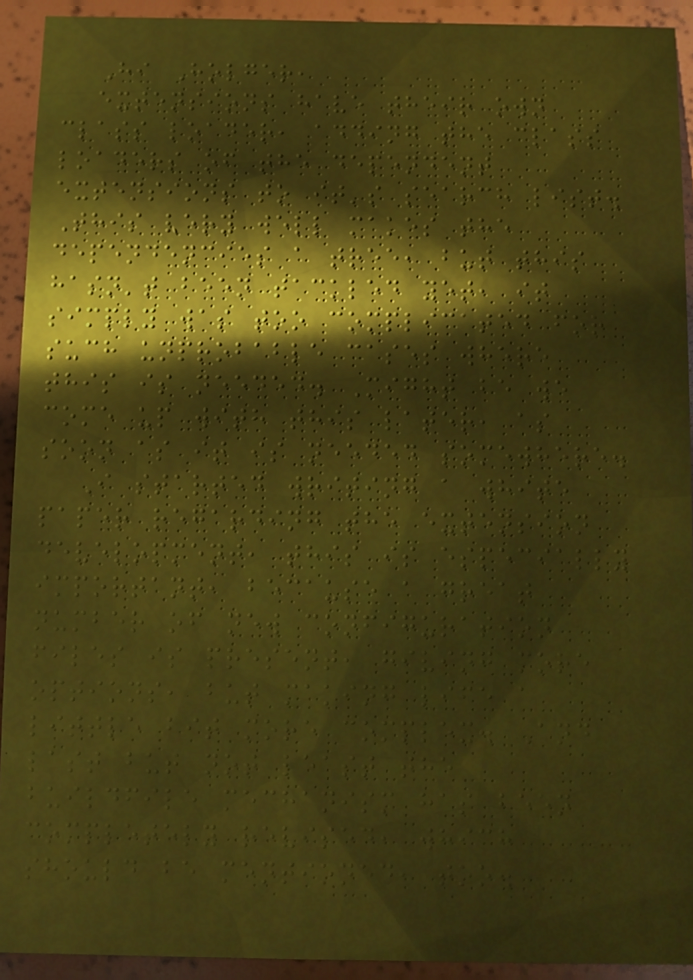Hi Holger,
extensions have their own
class loader, adding the class
loaders of the dependent
extensions to it's search list.
This very well makes the
dependencies a tree, but this
hasn't been tackled yet, it
simply was too complicated for
such unprobable cases where
this is needed. Might be we
come up with this later, as
soon as it is needed somewhere.
I started writing a white
paper regarding the extension
development, this is especially
important, because a great
number of new configuration
files is present, giving more
options, but making life a
little bit more complex. And
last but not least the
buildfile mechanism has been
completely revised, which
should be mentioned, too.
